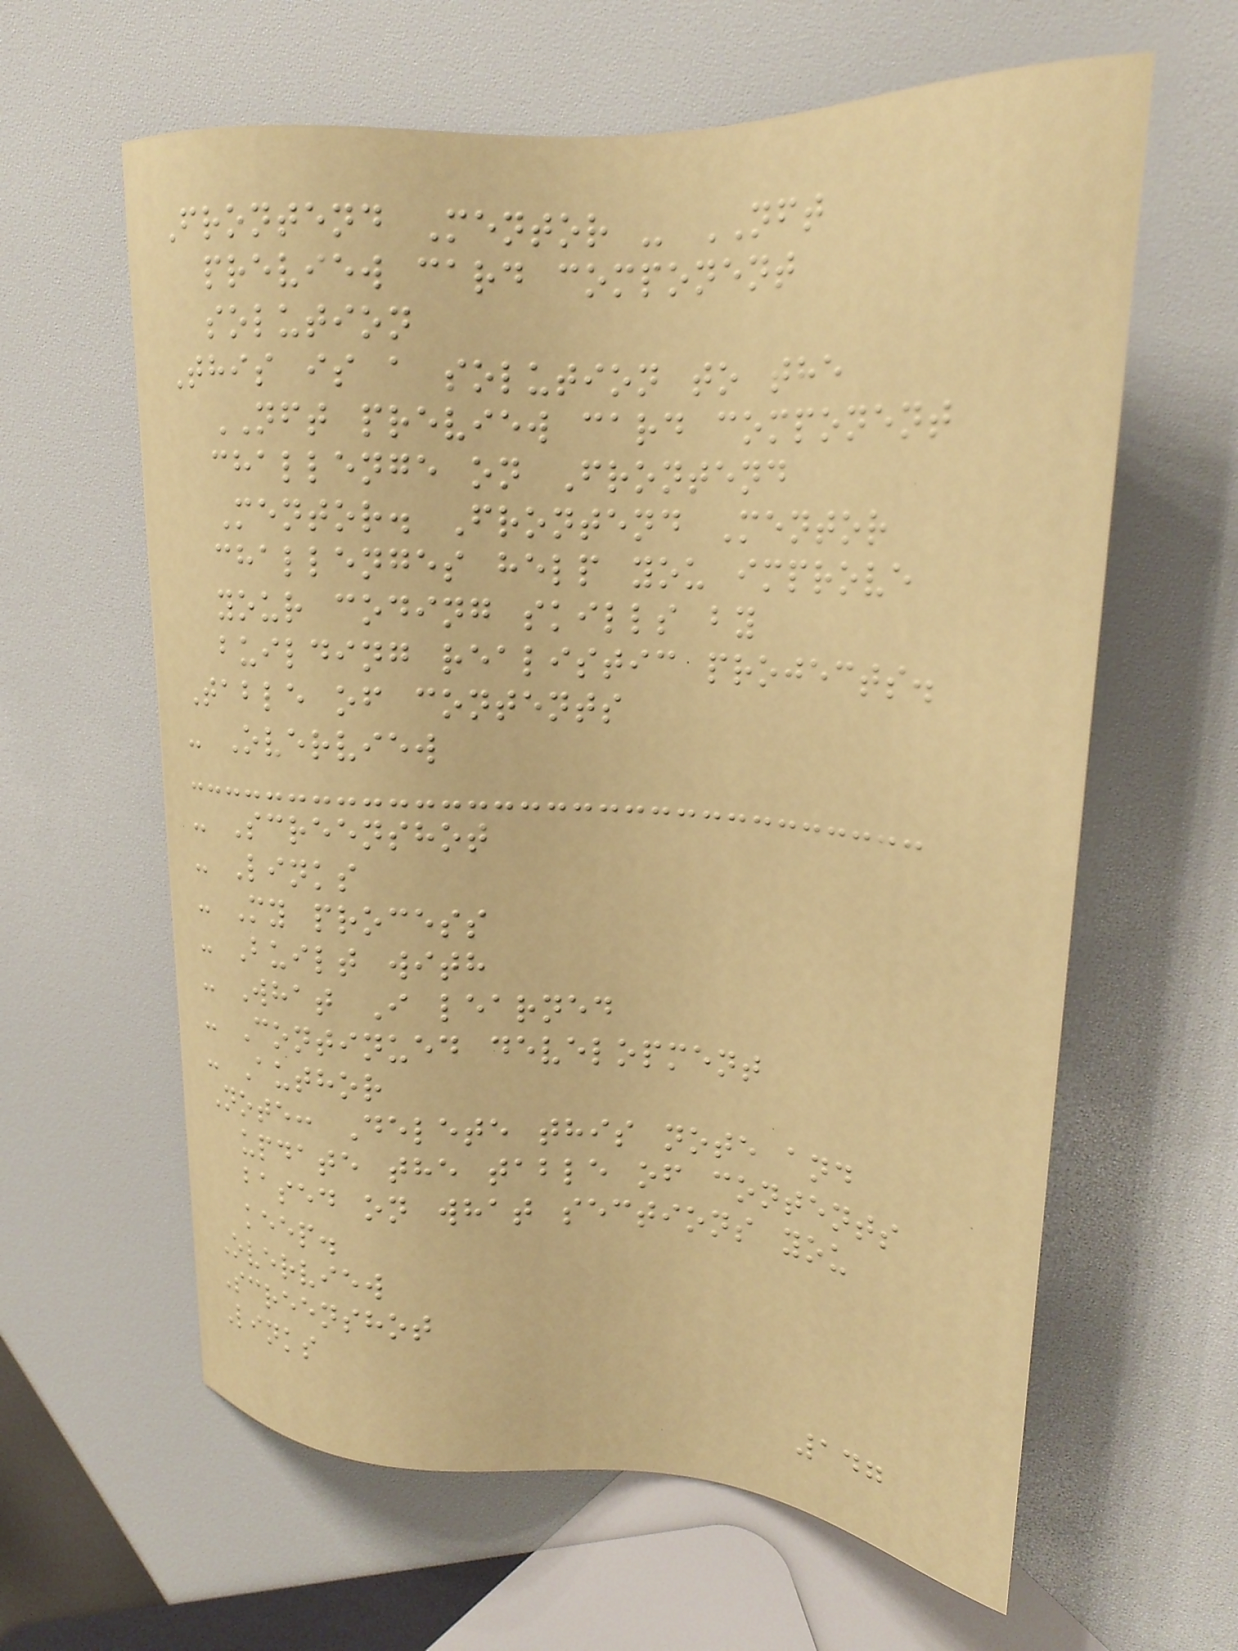Frontend Mentor - NFT
preview card component
solution
This is a solution to the
NFT preview card component
challenge on Frontend
Mentor. Frontend Mentor
challenges help you improve
your coding skills by
building realistic projects.
Table of contents
- Overview
- Screenshot
- Links
- My process
- Built with
- What I learned
- Continued development
- Author
Note: Delete this note and
update the table of contents
based on what sections you
keep.
Overview
Screenshot
Links
147
